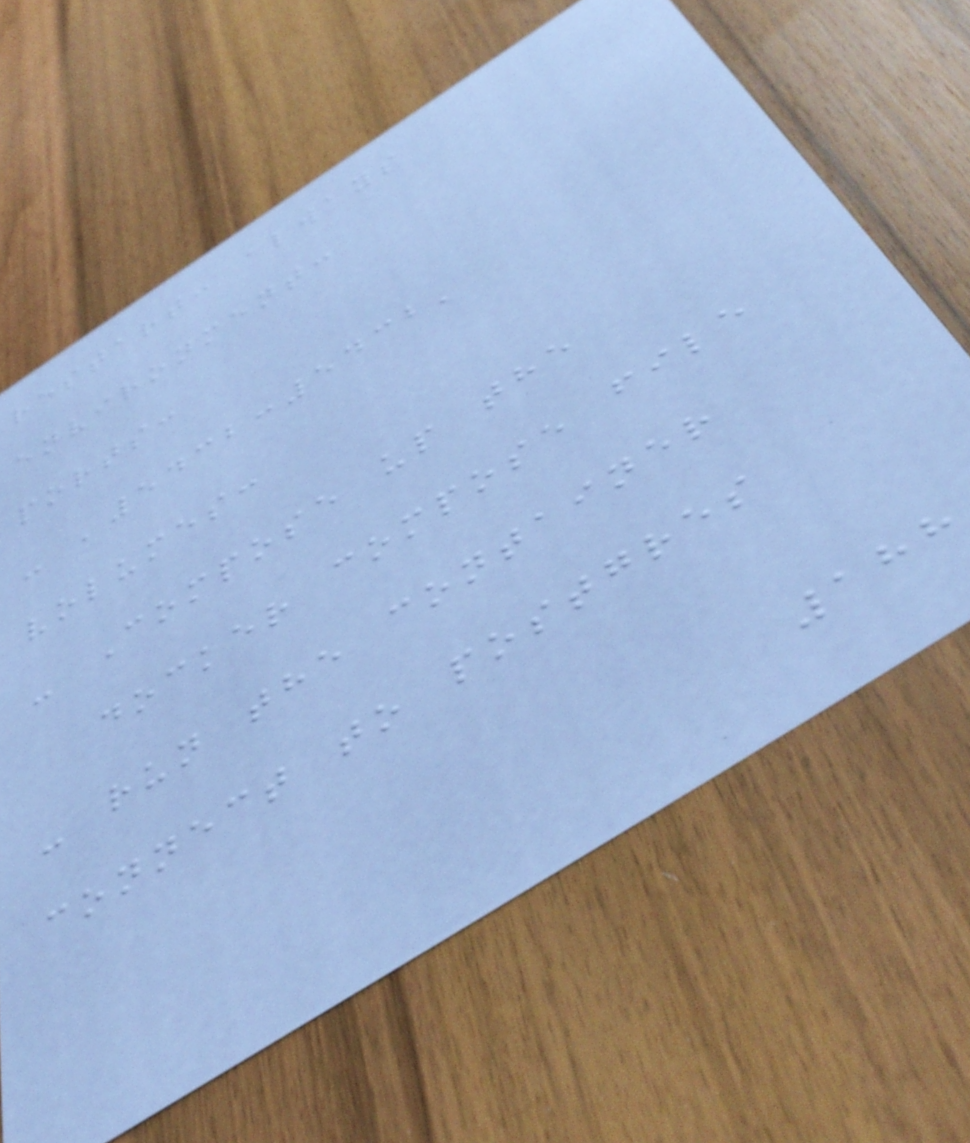restart: always
environment:
ports:
- '5432:5432'
volumes:
- Compose up the
docker compose file
- run the container
connect to postgres
188
